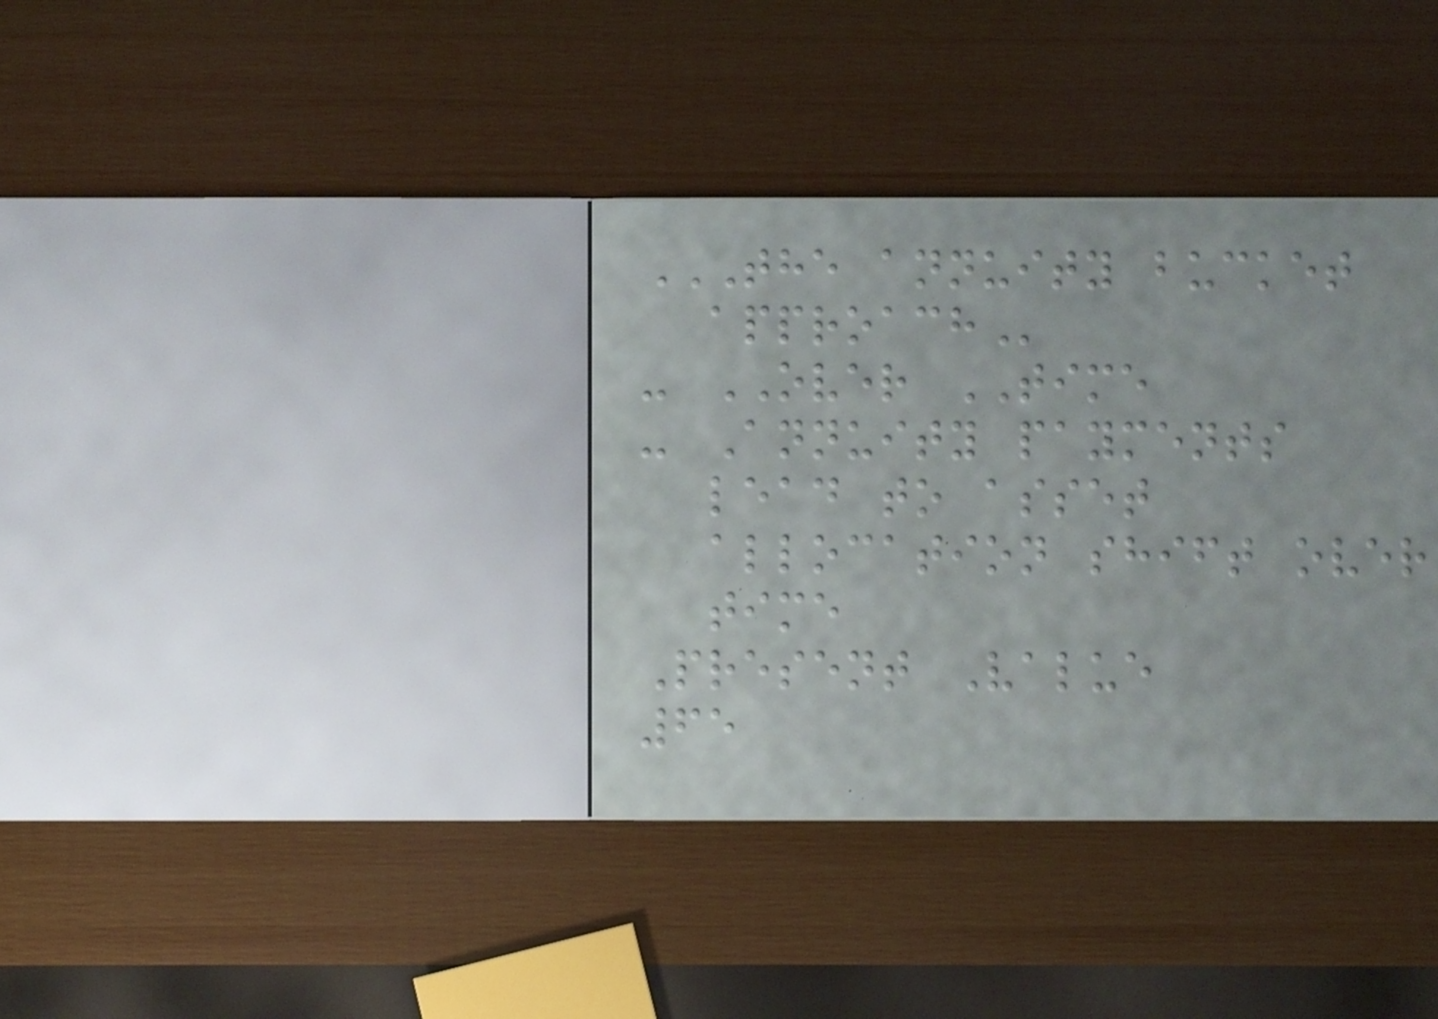THE ANNUITY BUCKET
APPROACH
- OVER TIME
- Annuity payments
lead to asset
allocation shift over
time
Present Value
65
